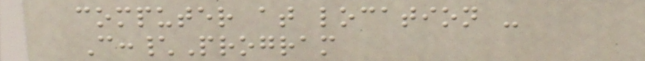computer at location -
C:\Program
